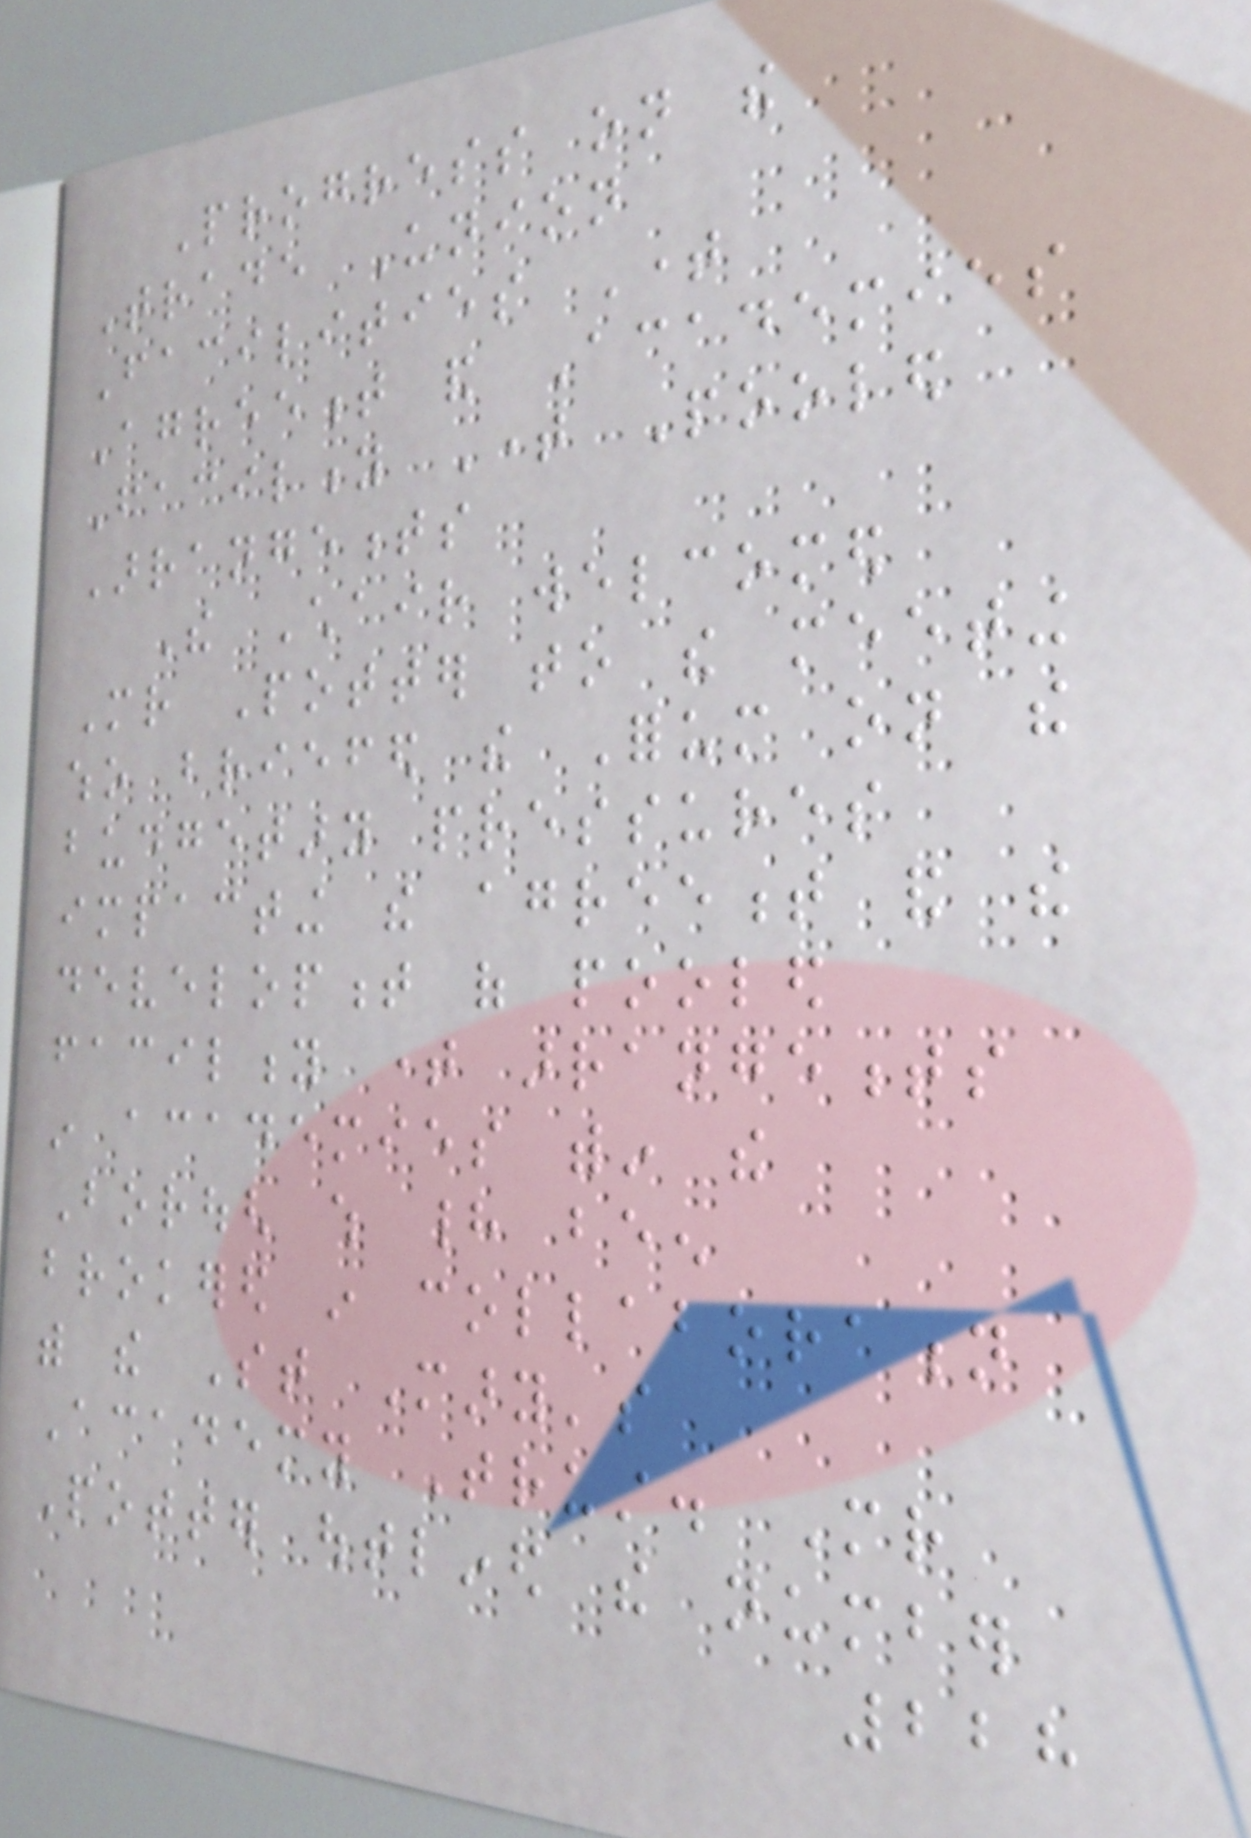Progress on the
Trade Union
Facilities Time
Agreement and Academies
Facility Time Pooled
Arrangements
The Chair welcomed
Mr Potter to the meeting
who briefed the Forum on the
budgetary pressures
impacting the agreement and the
development of pooled
facility time arrangements
in academies within the
Borough which had been
brokered in collaboration
with the St Mary's
Academy Trust. Mr
Potter outlined the number
228
